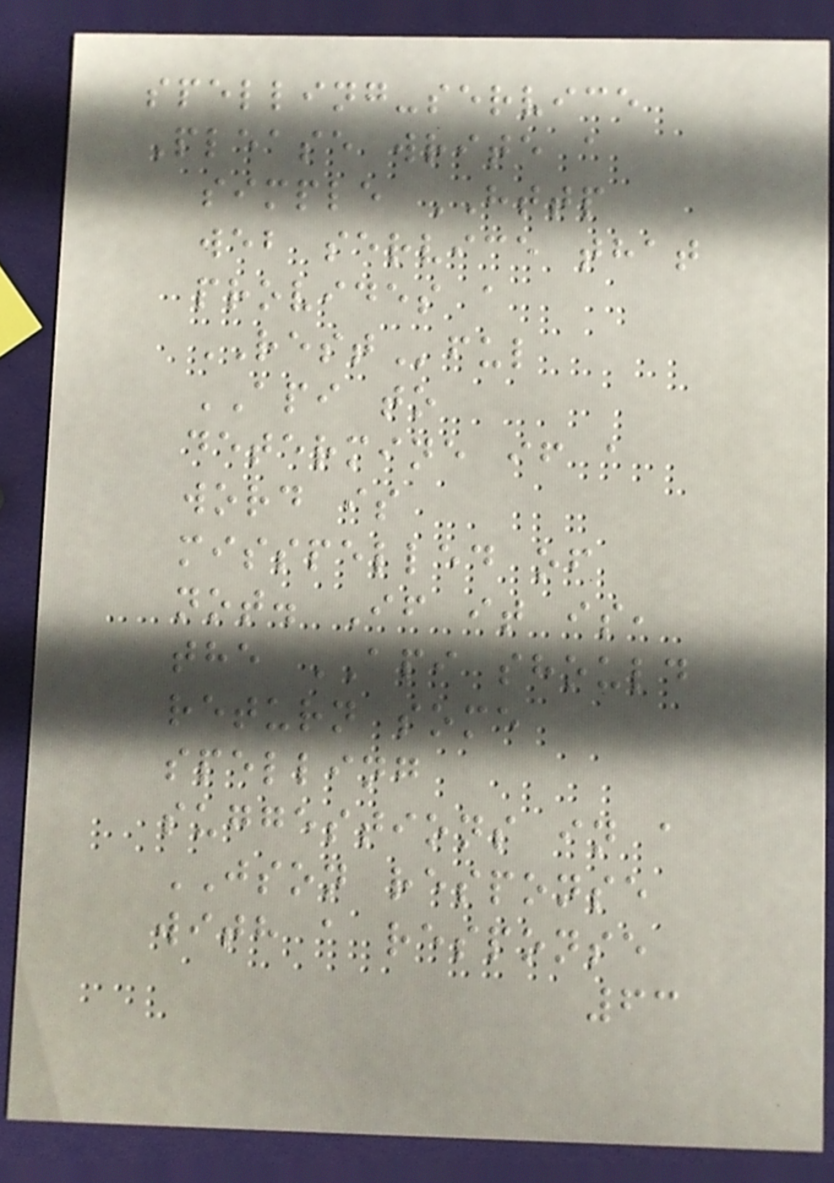spelling-service
Please write a
simple HTTP
web service that
provides a
RESTful
API to
determine if a
word is
misspelled of
not. If it is,
the API should
return some
spelling
suggestions in a
JSON response
with a response
63
